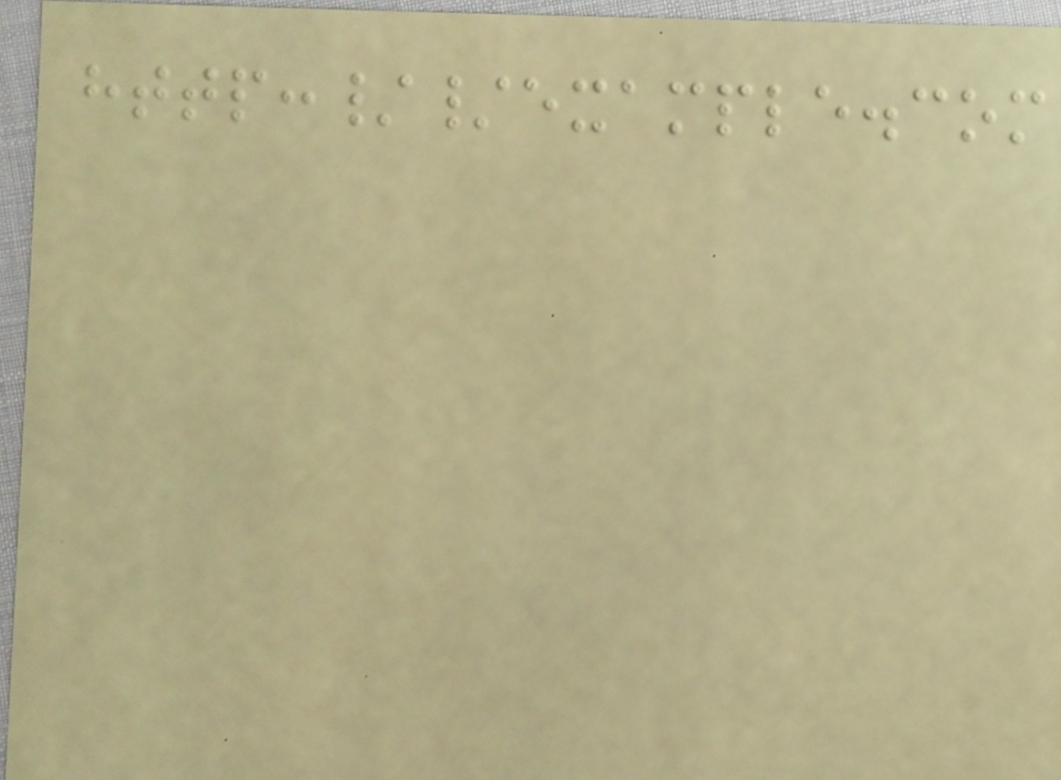http://example.com
